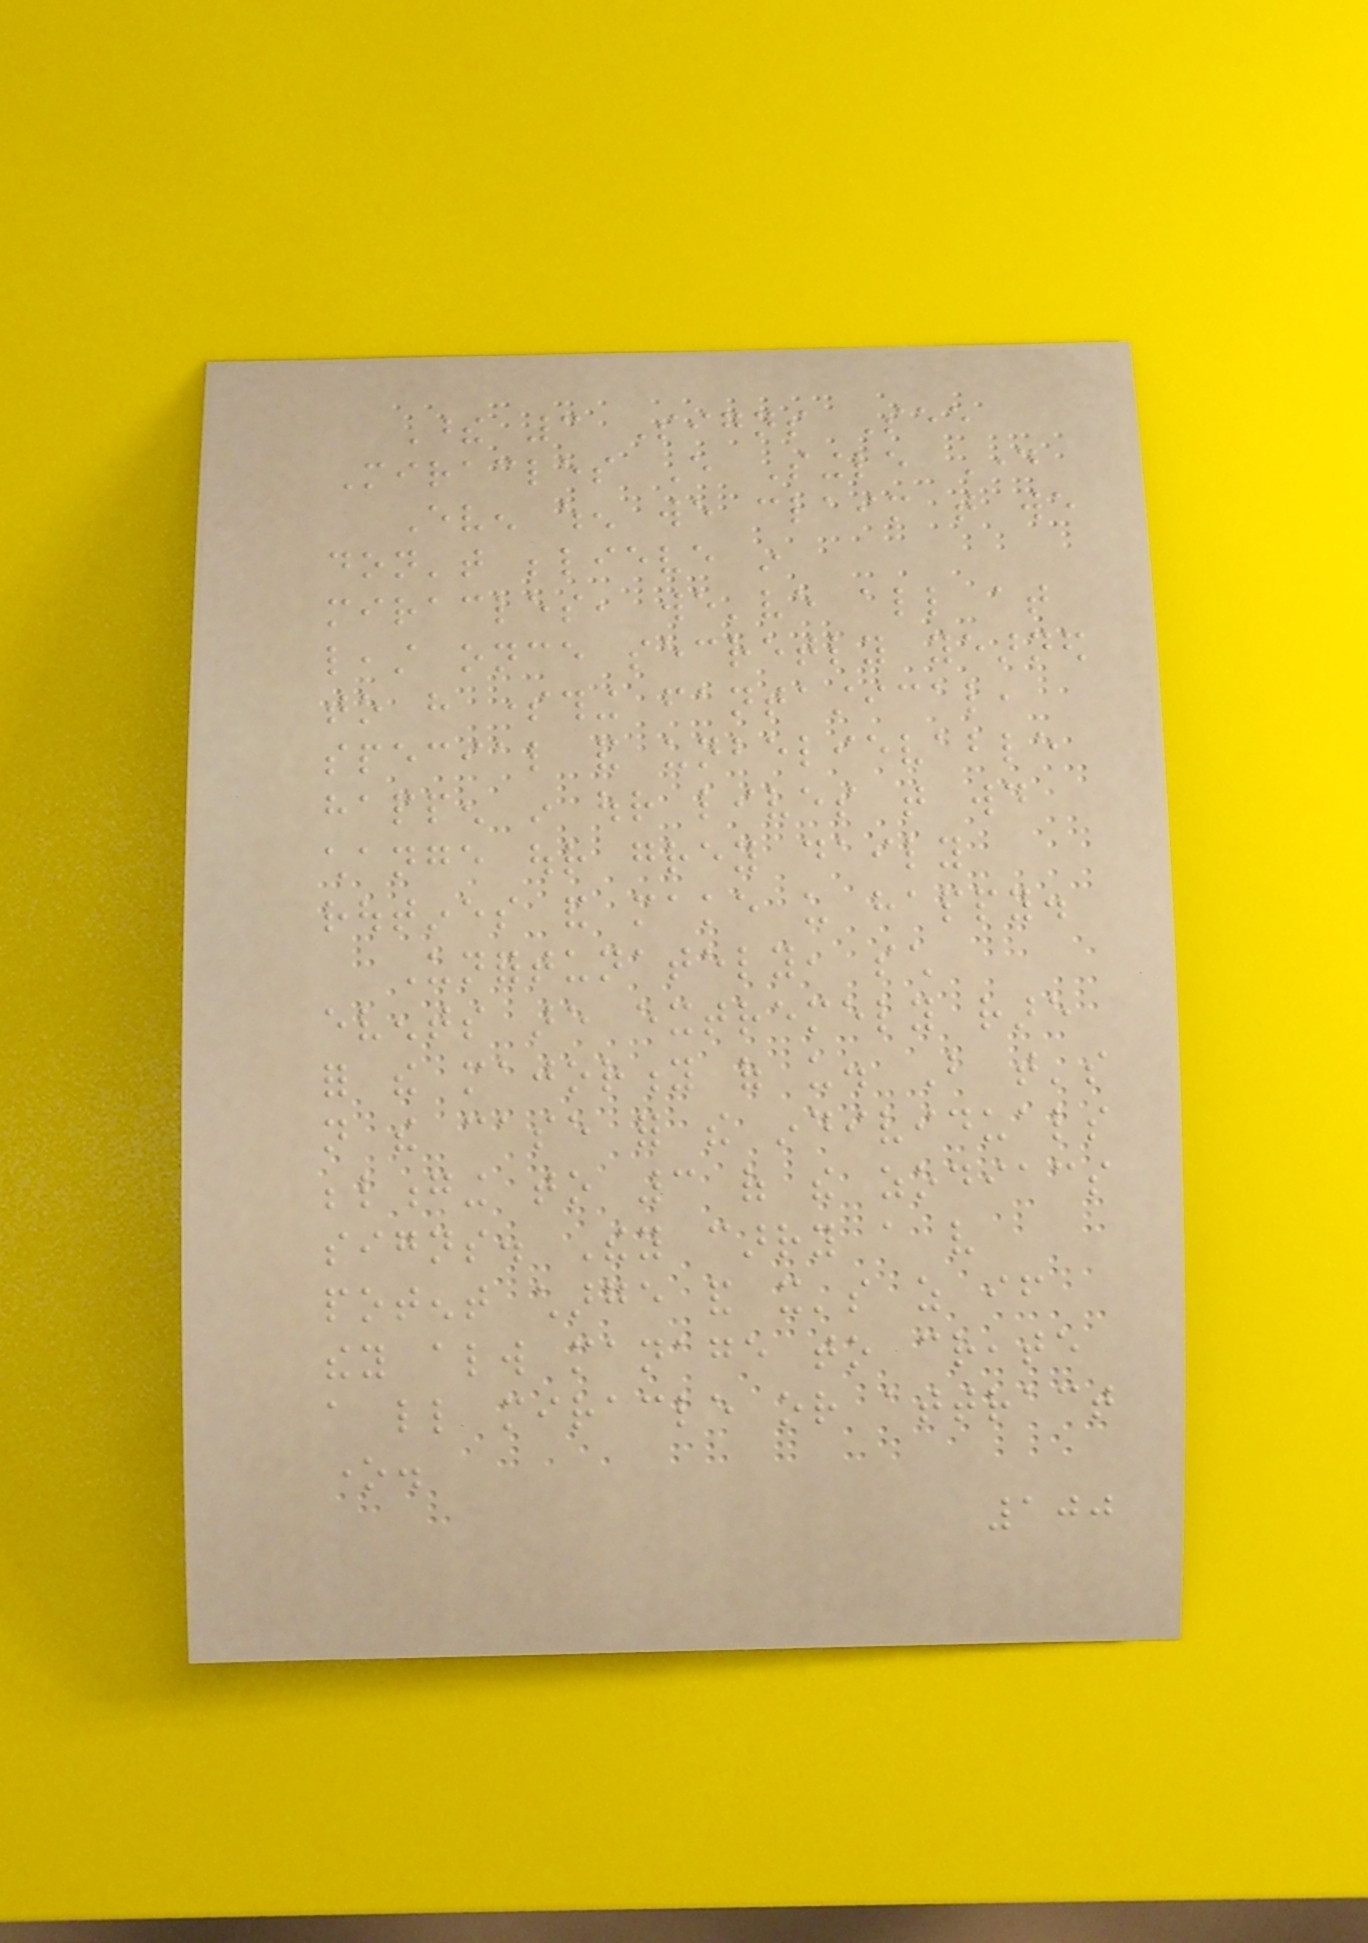These 3 Signs See
Miracles Every Single Day
Even when we claim that we
don't believe in
miracles, we've all at
least once secretly yearned
to have something fantastical,
special and unbelievable
happen in our lives that would
change our grey daily
routines and make us happy.
Unfortunately, such
events are extremely rare
for the majority of us. But that's
not the case for the individuals
belonging to 3 of the zodiacs
signs. They carry a very
potent charge and it's as if
they always manage to create
a little miracle or attract
one.
100
